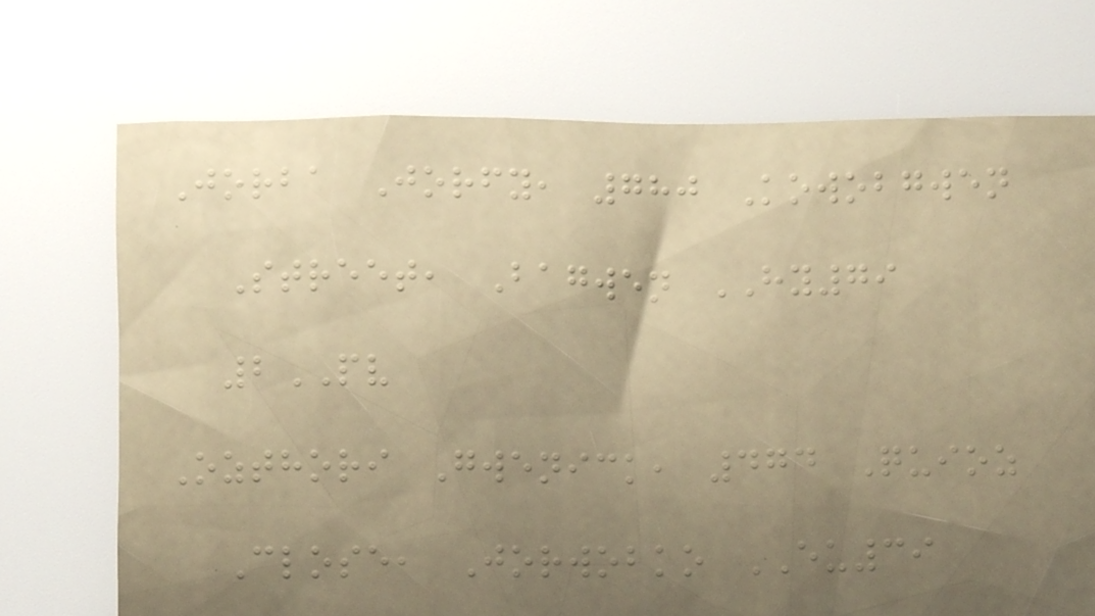Jorba Jorfy, 780 Kowobgwen
Street, Bagwen HY79
2PV
Ozthori Gwenick, 474 Quioz
Close, Jorwobko EU39
